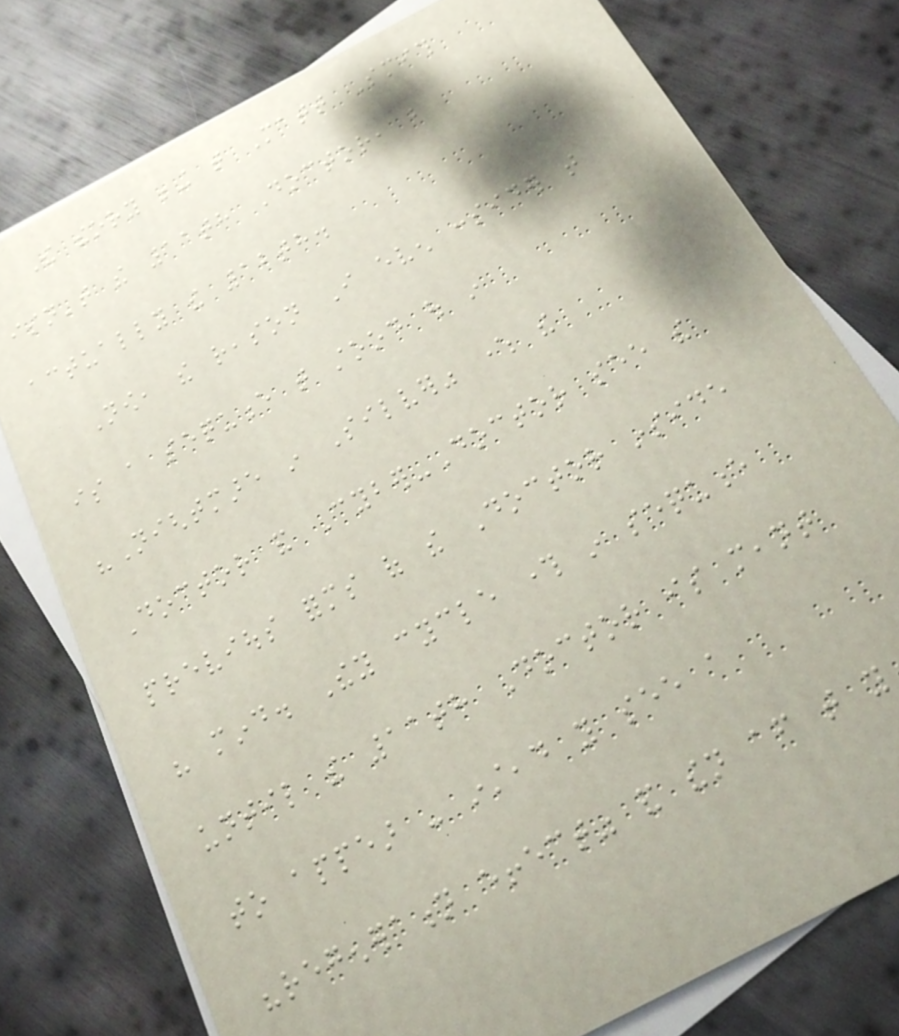The theory being that Matt Smith
isn't the 11th Doctor, but
actually the 12th.
Now, the reason I even consider that
is a sequence that stood out in
"Nightmare in Silver" where the
Doctor and Cyber-Doctor see the
previous forms of the Doctor inside
his mind. They cycle through in sequence
until the 11th Doctor is meant
to appear - instead you see a
"regeneration effect" and then after that you
